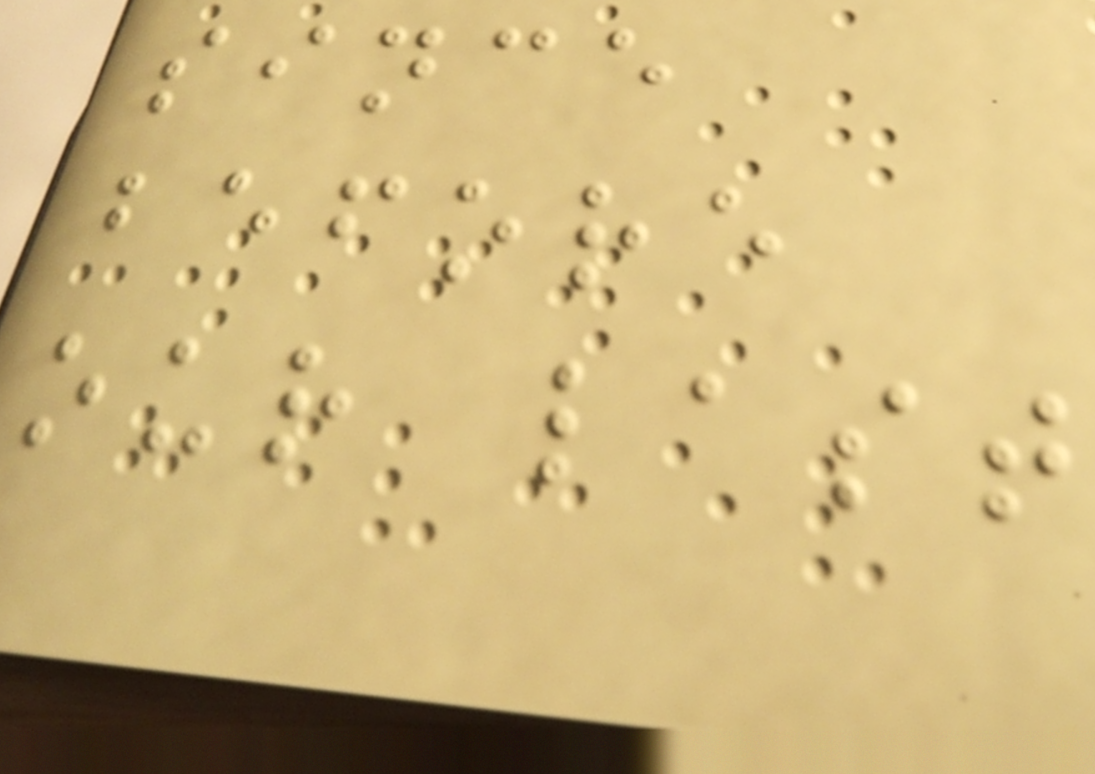since
before
our last
